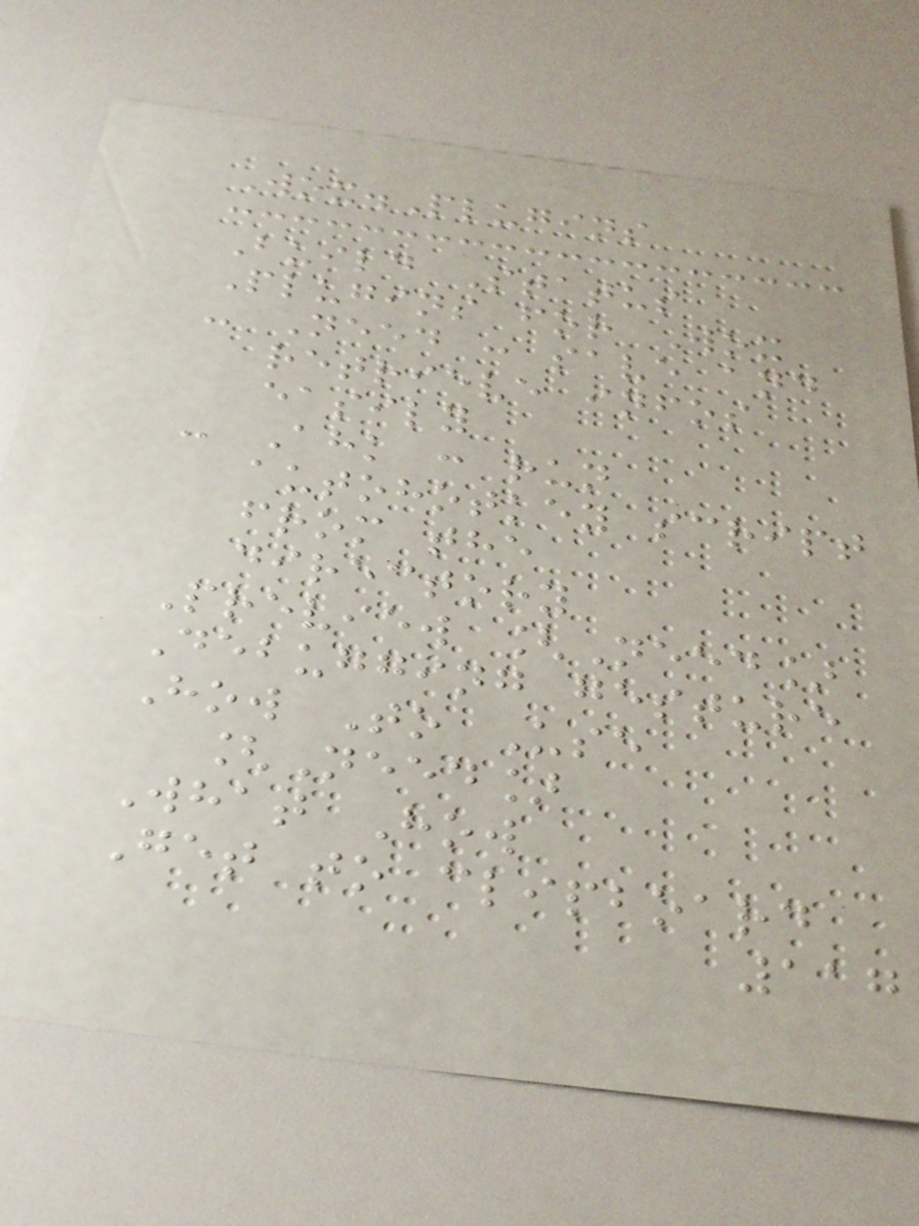Wox.Plugins
Build Status
Plugins for Wox
- Need : save and
retrieve infos
easily
- Ahk : run
autohotkey script
from the
directory
Preview [Need]
Debugging gesture
How To Use
[Need]
What How
Get to clipboard
117
